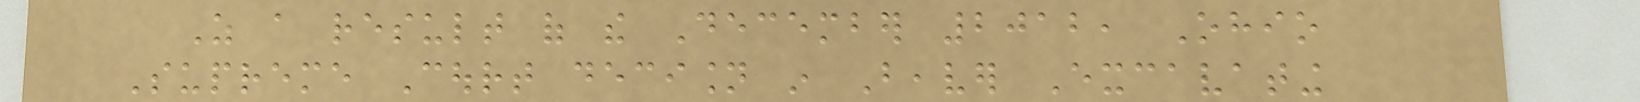As a result of the December 2012, Ohio
Supreme Court decision in Beaver Excavating
